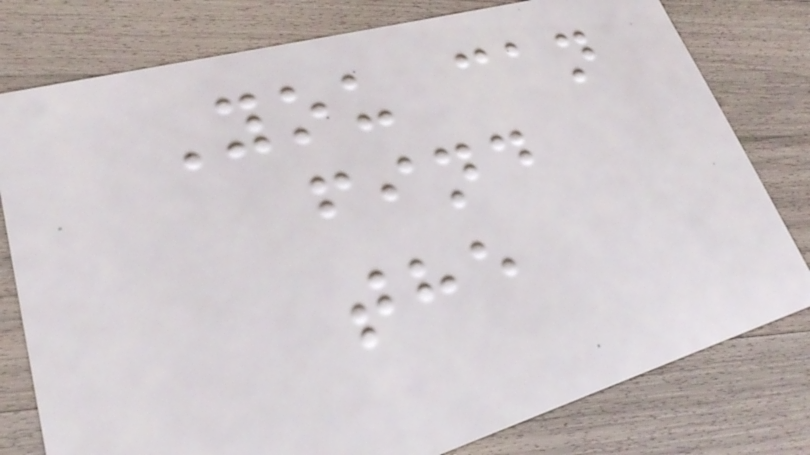You can
find
the
